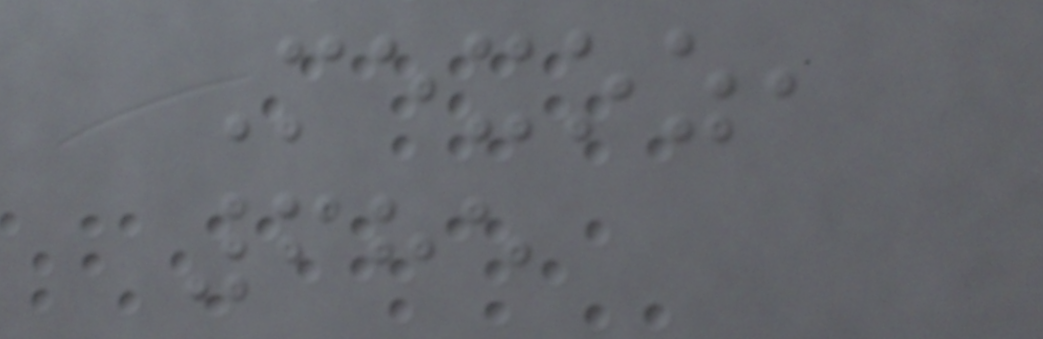Mexoz,
685
